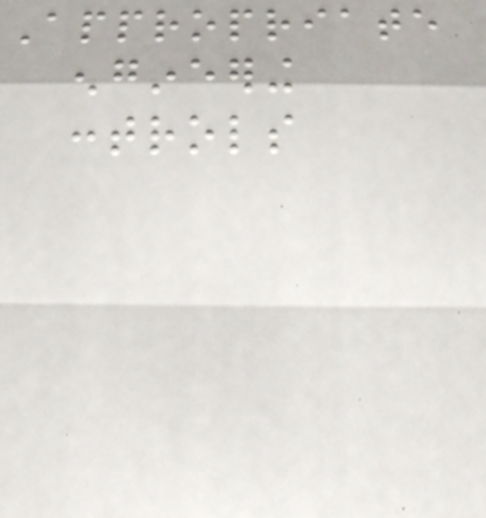Appropriate
engineering
controls
